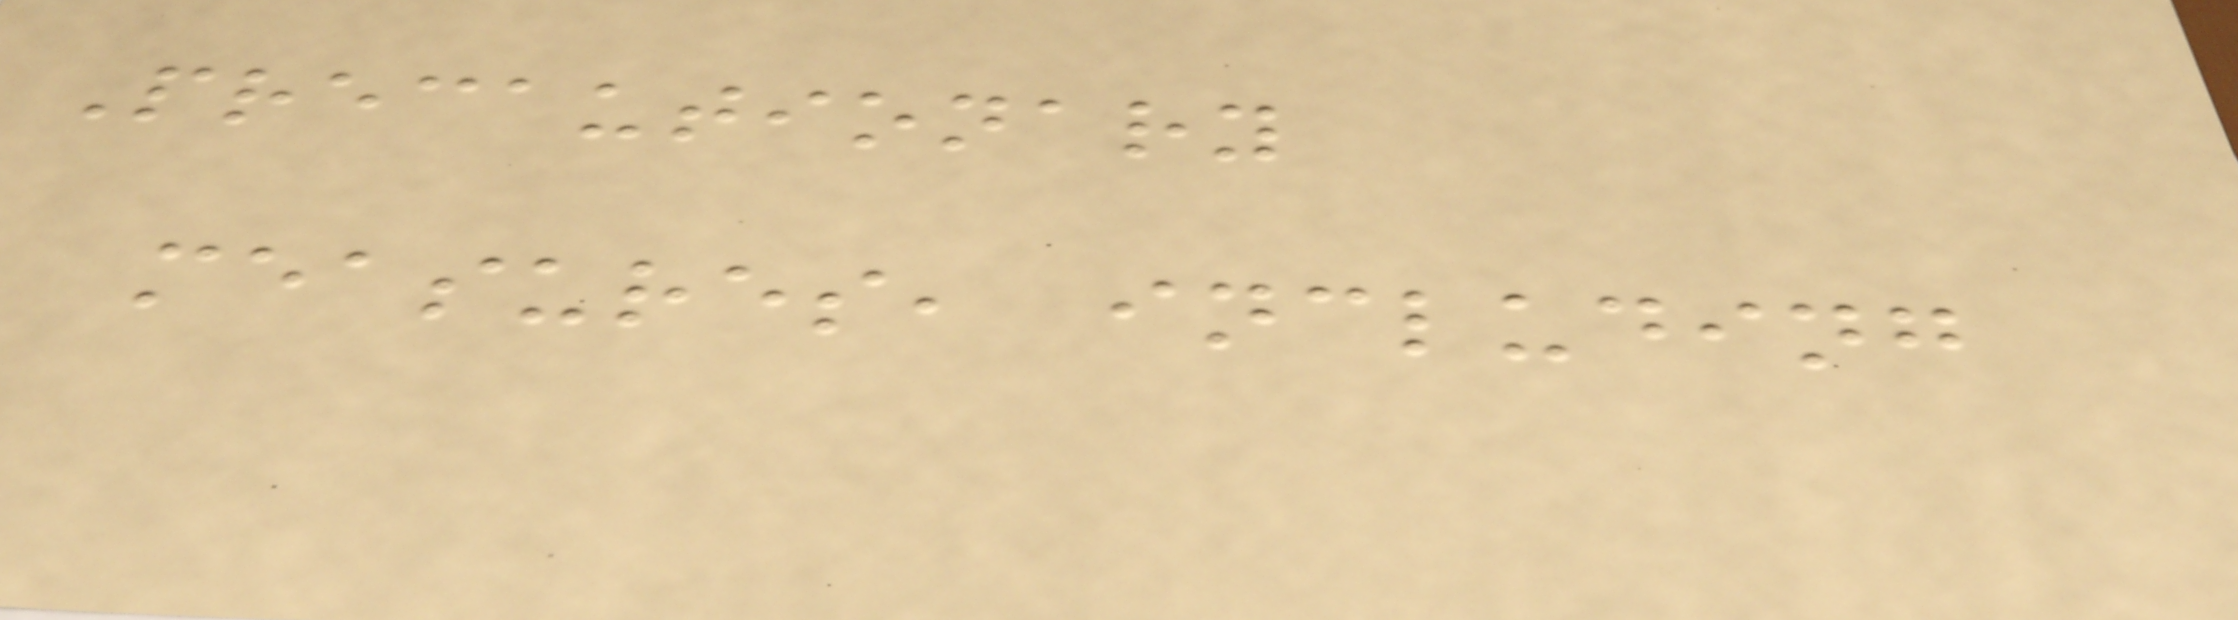Precautionary
measures, including
